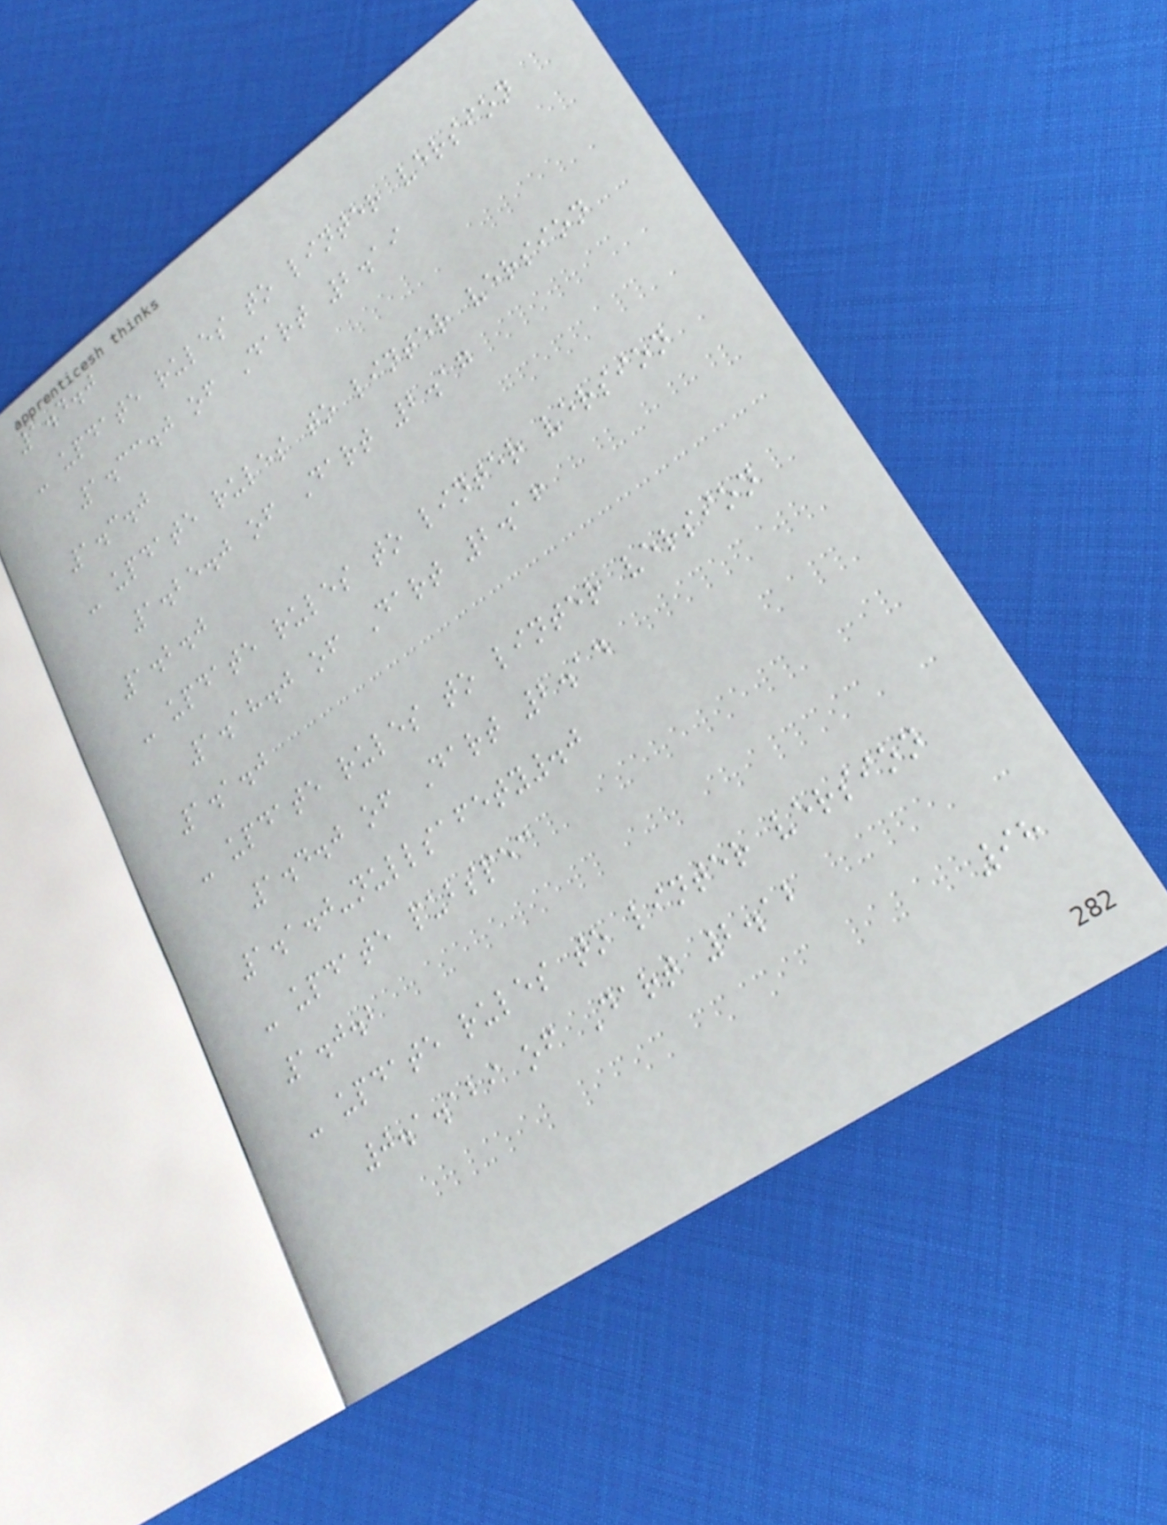1.4.0
- update rules to linter version
1.33.0 of Dart 2.19
1.3.0
- update rules to linter version
1.25.0 of Dart 2.17
1.2.0
- update rules to linter version
1.18.0 of Dart 2.16
1.1.0
- update rules to linter version
1.4.0 of Dart 2.14
1.1.0-nullsafety.0
- update pubspec
1.0.2
- update rules to linter version
0.1.129 of Dart 2.12
98
